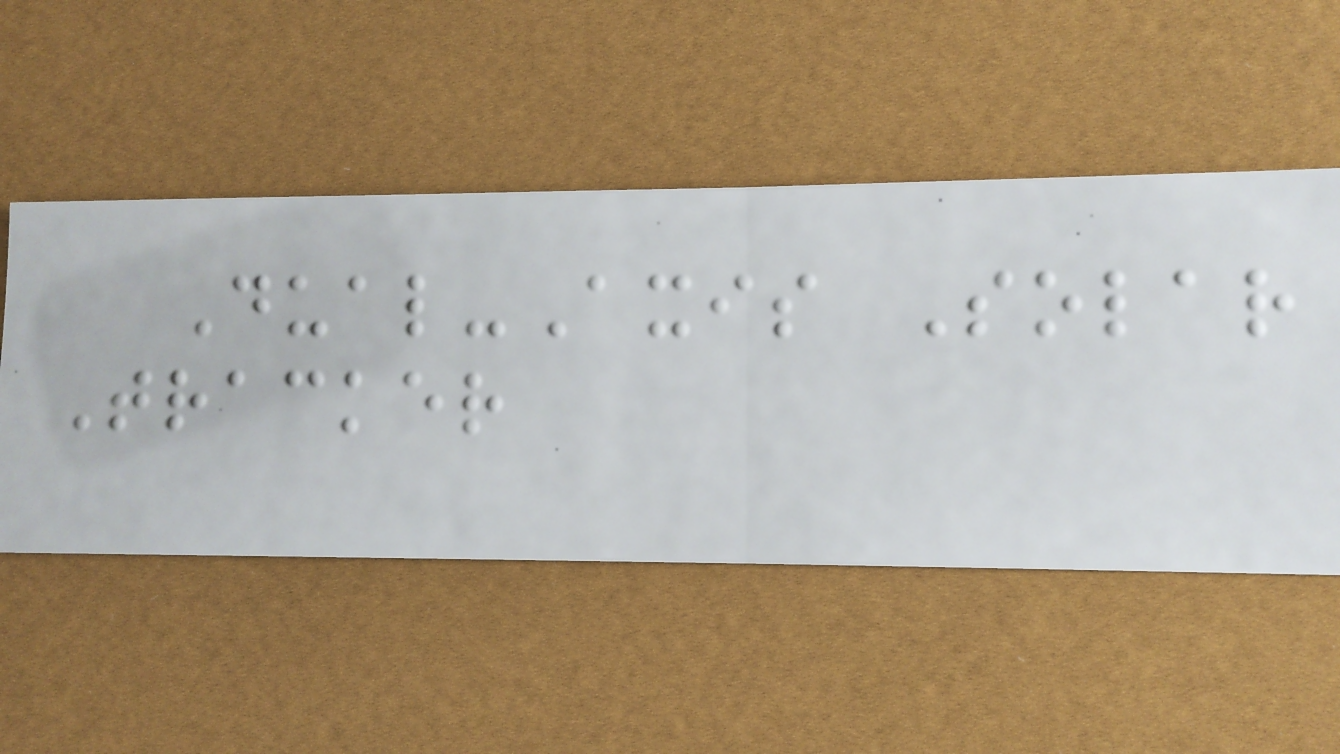Dual-Axis Solar
Tracker
